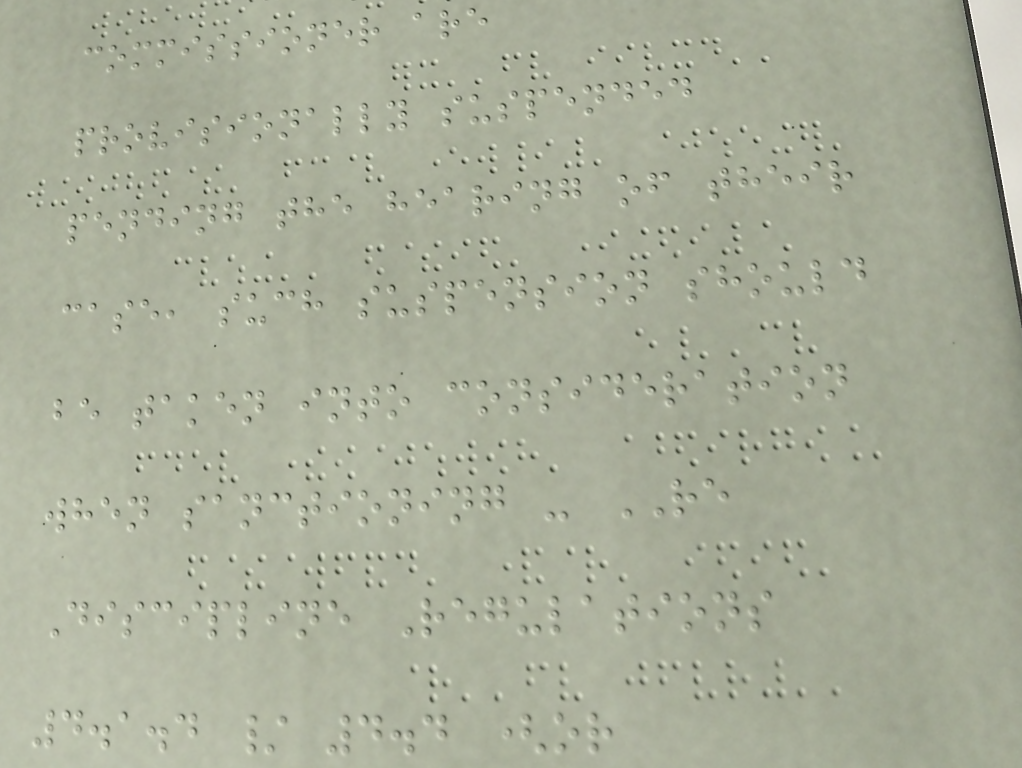commissioner are
provisionally suspended
pending the hearing of their
case, such suspension should
be taken into consideration
when sanctioning - RE
Discipline Regulations
4.1.4 / 4.4 (or
